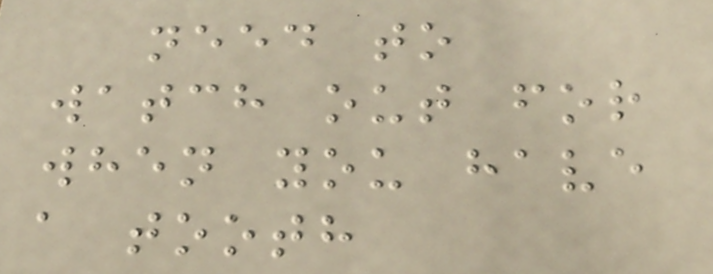need to
watch out for
when you have
a tooth
